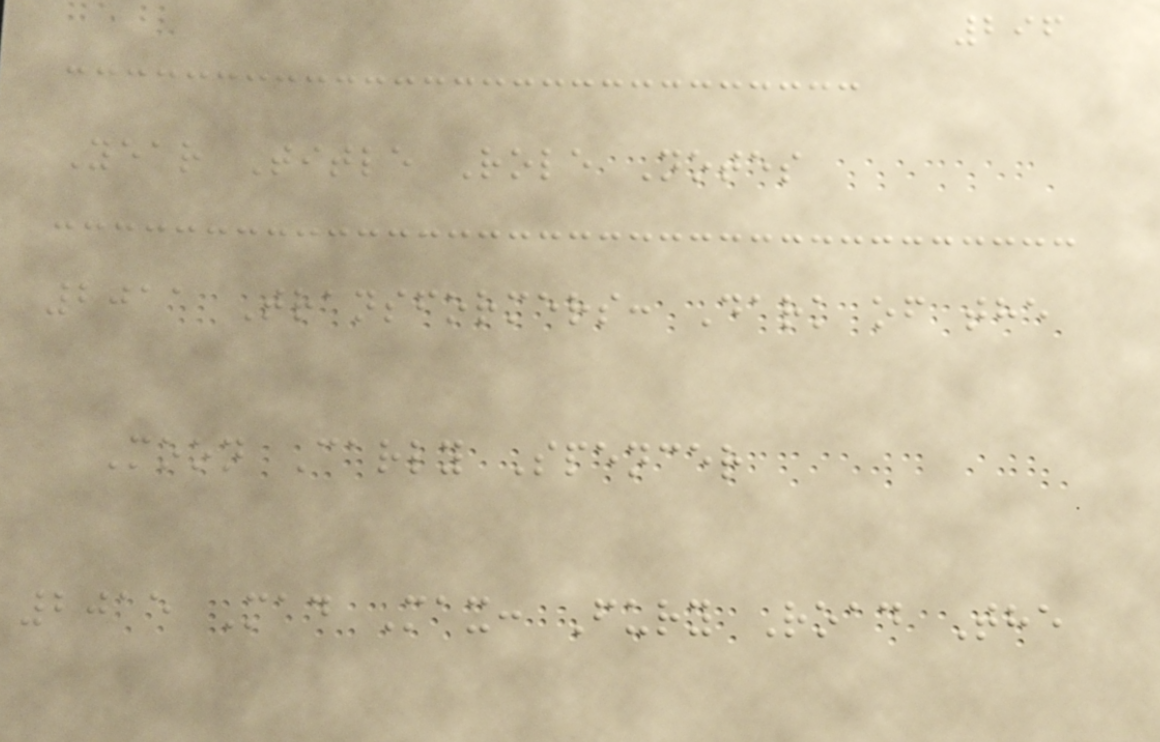296
Year Title Role Notes
2011 Transformers: Dark of the
Moon Carly Spencer
2015 Mad Max: Fury Road The
